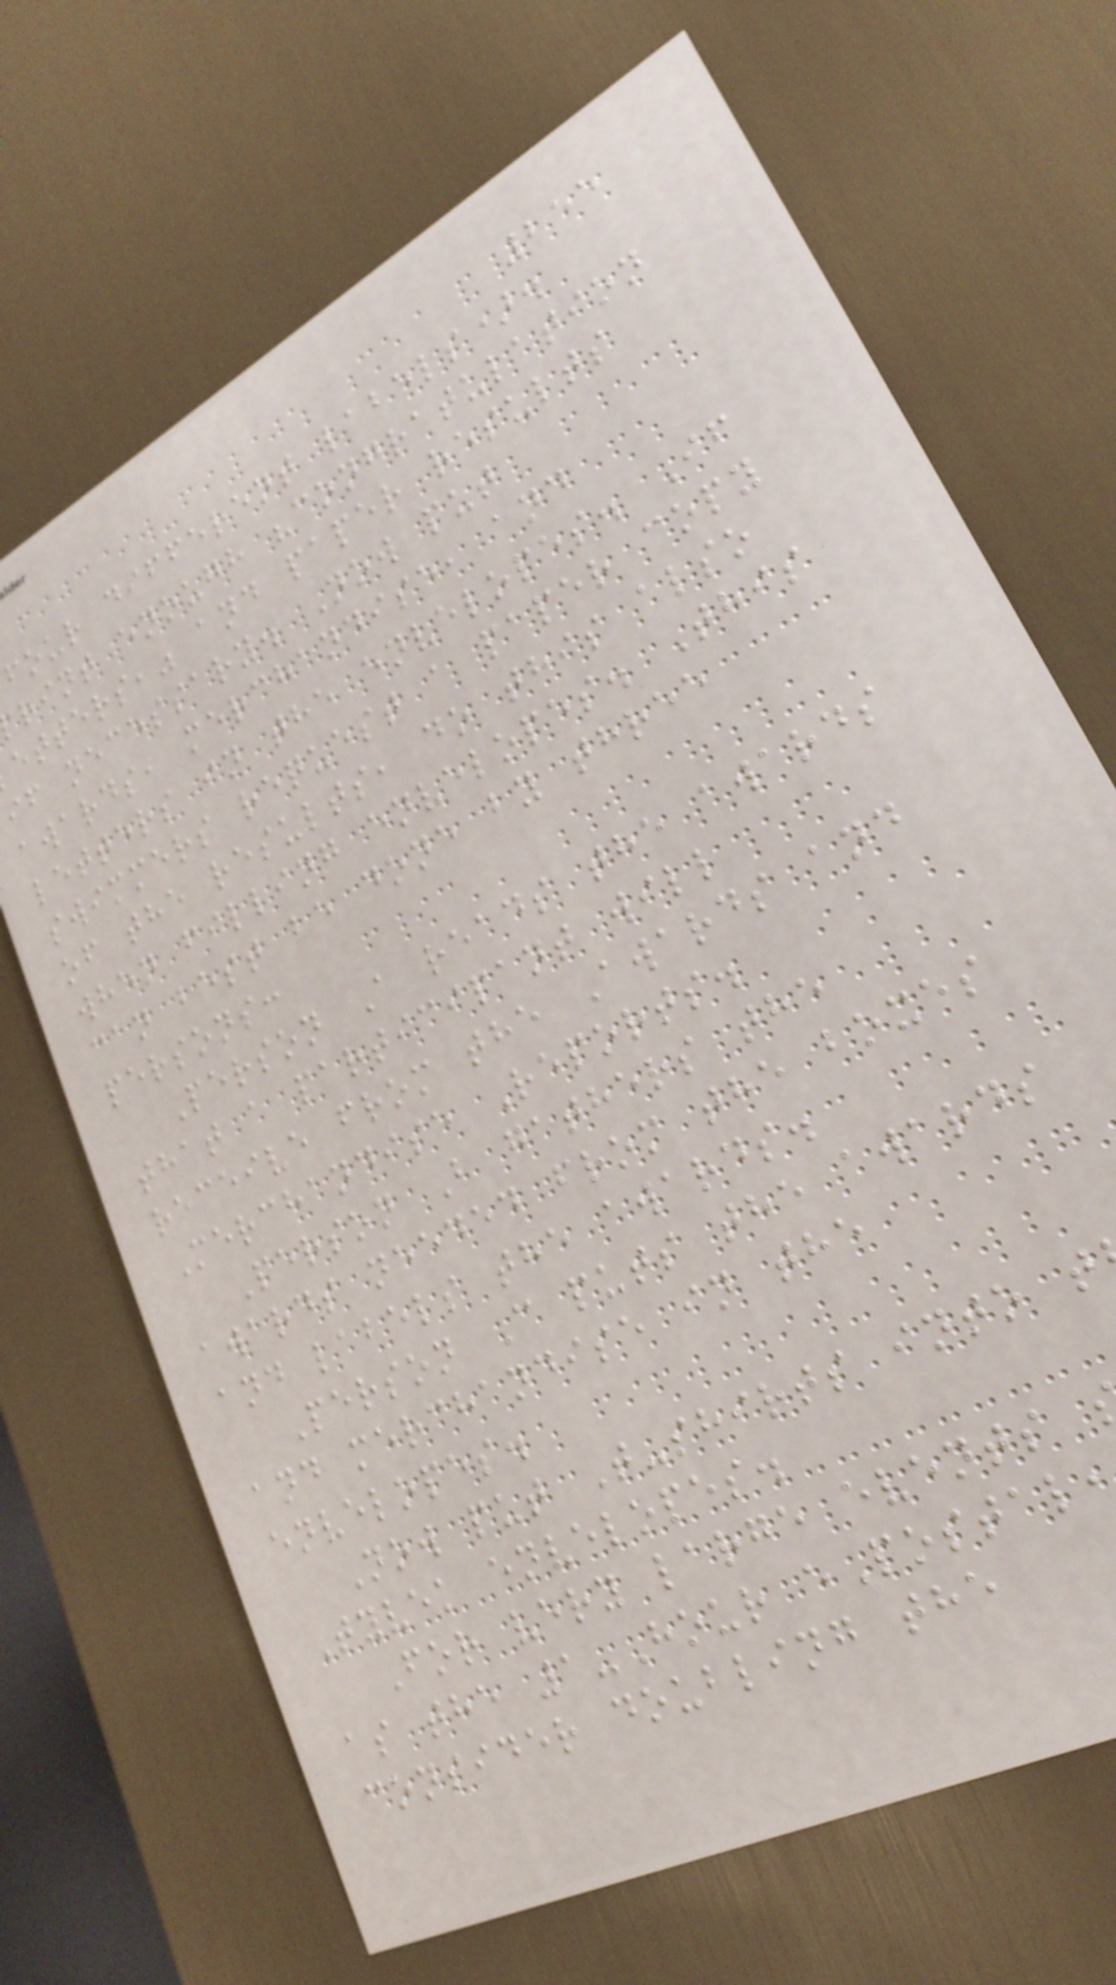255
four different labels).
rint enough "congratulation
etters," and paper results
if necessary. Now put
awards, merchandise, and
letters in the envelopes. If
swimmers request a paper copy
of the results, do this also
when filling envelopes. This
can best be done by three
persons:
Person A reads the awards
that a participant will
receive from the Awards and
Merchandise Reports.
Person B gathers the
awards needed from the boxes
and labels the awards.
Person C puts the awards
and merchandise in the
envelopes.
Now put T-shirts into t
Tyvek envelopes.
For very large events
as the 1-Hour ePostal
consider doubling the
